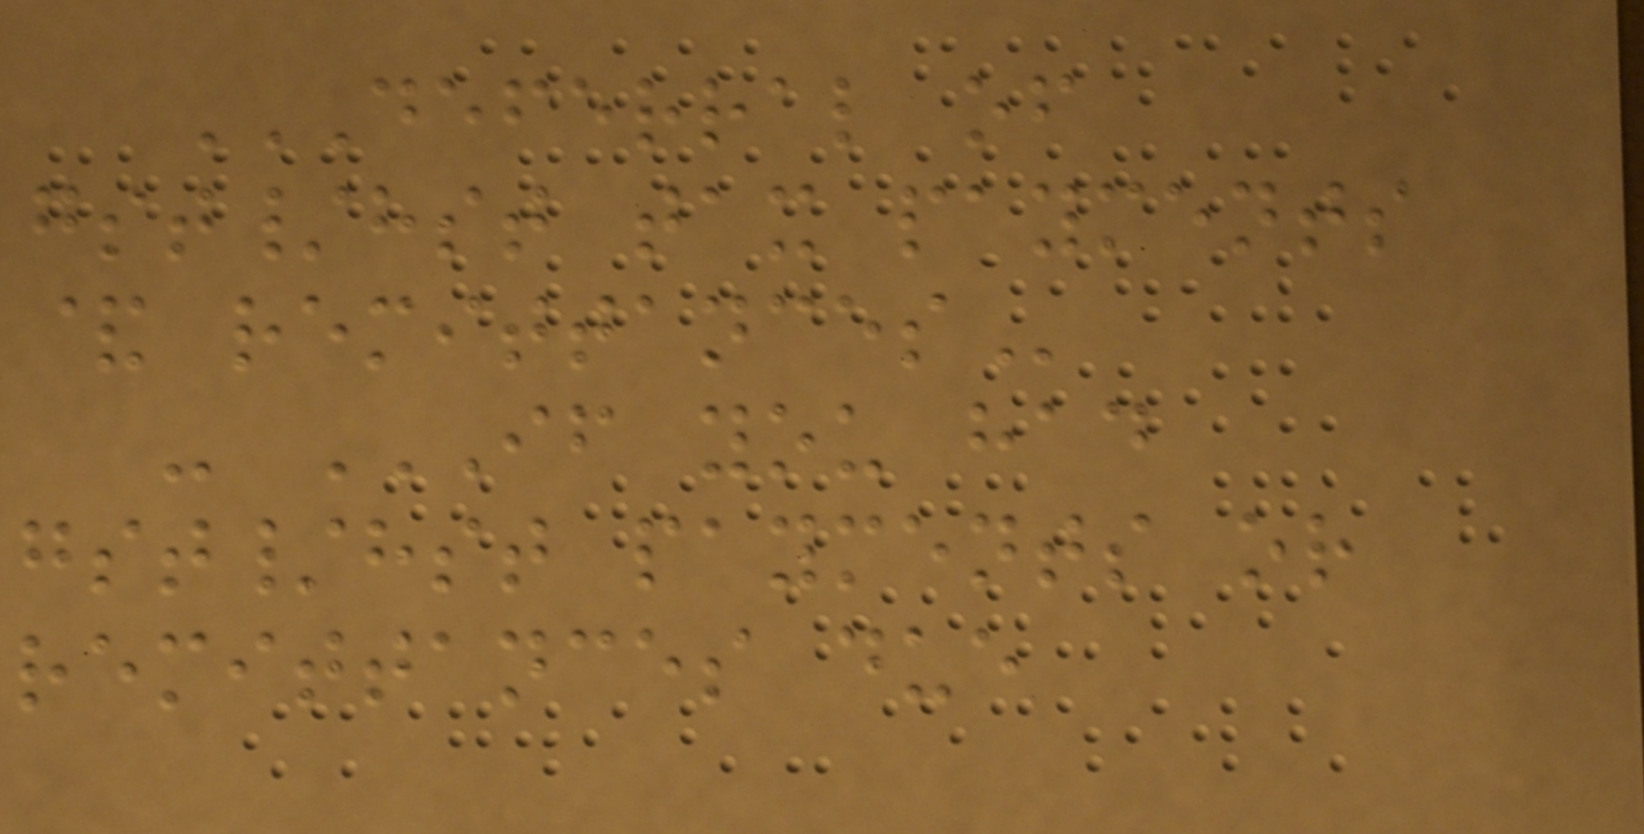DEFERRAL OF
GST/HST TAX PAYMENTS
& REMITTANCES
- IF YOU HAD
GST/HST PAYMENTS OR
REMITTANCES DUE
